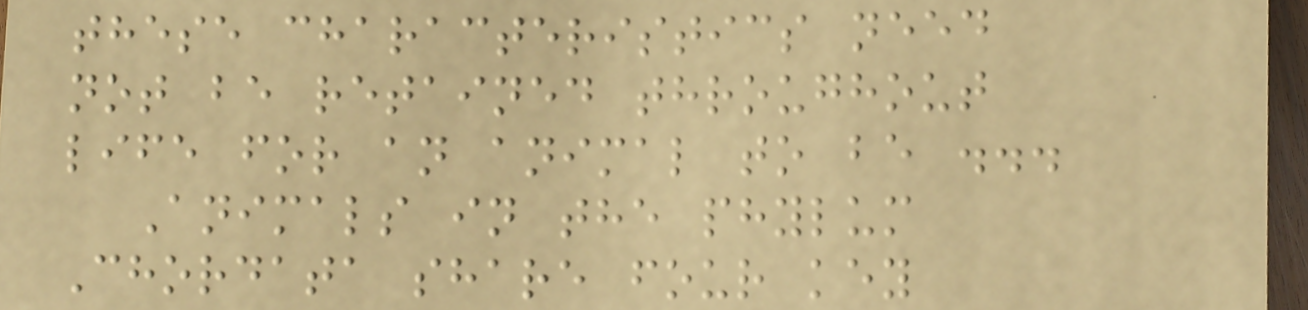these characteristics need
not be retained throughout
life for an animal to be ...
Animals in the phylum
Chordata share four key
